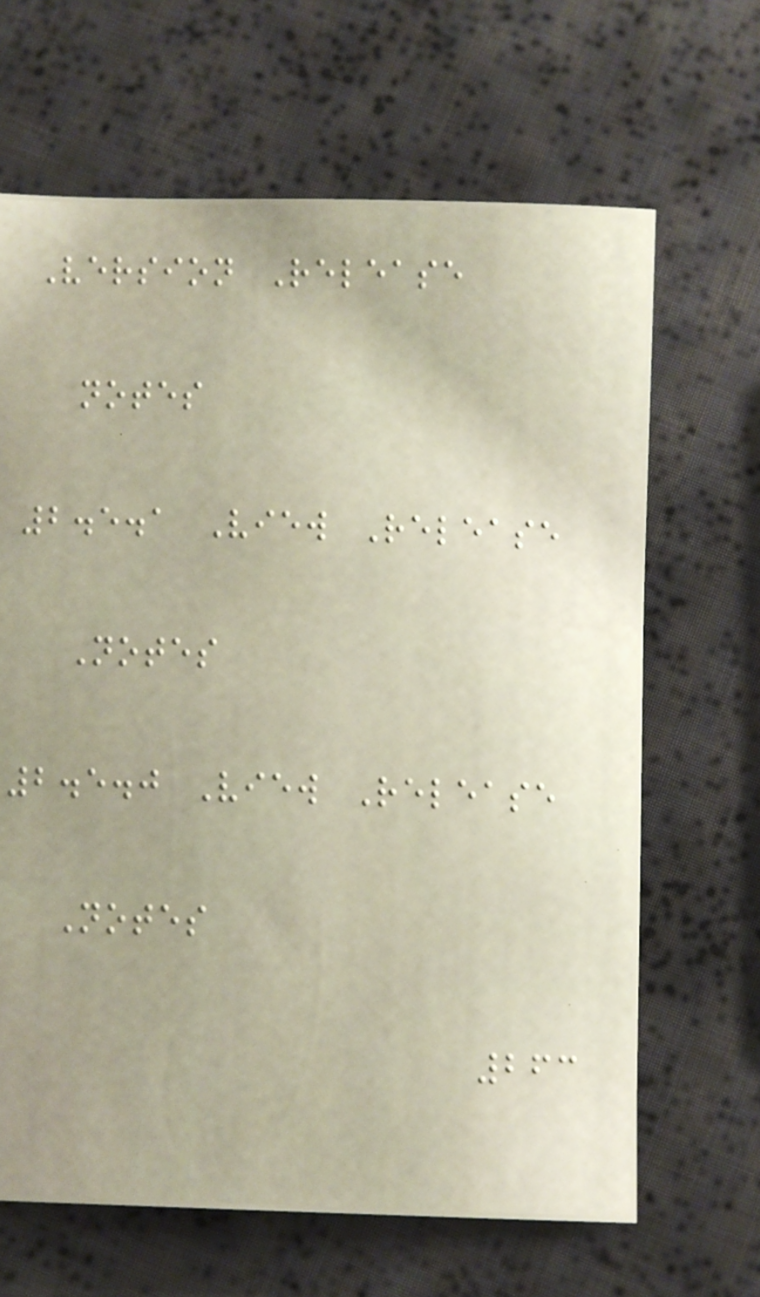Version Release
notes
2.5.1 View Release
Notes
2.5.0 View Release
Notes
263
